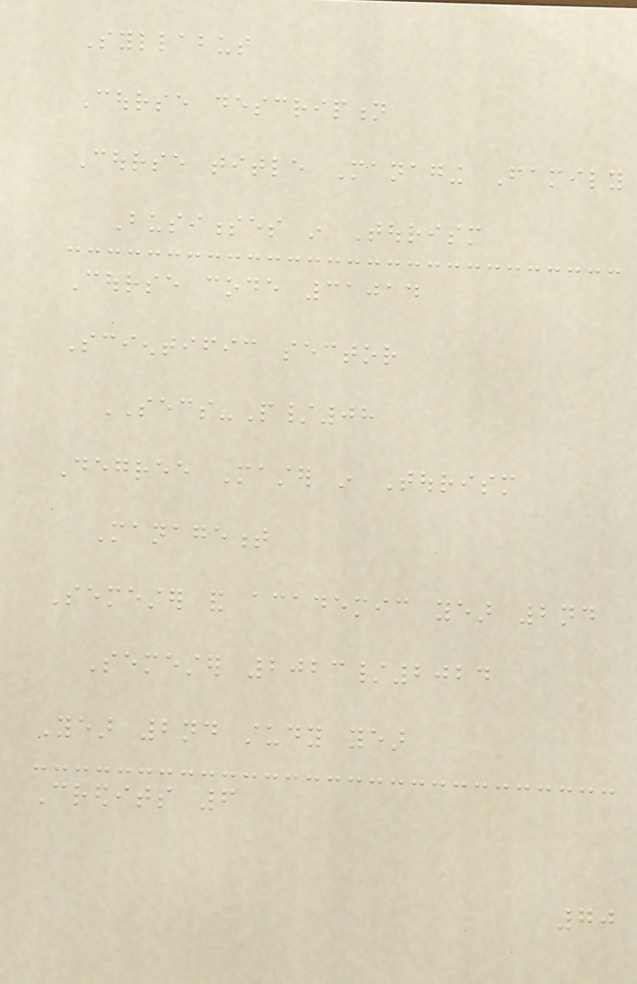Syllabus
Course description
Course title Managing Family
Businesses in Tourism
Course code 31014
Scientific sector
SECS-P/08
Degree Master in Tourism
Management
Semester and academic year 2nd
Semester 2023/2024
Year 2nd study year
Credits 6
70
